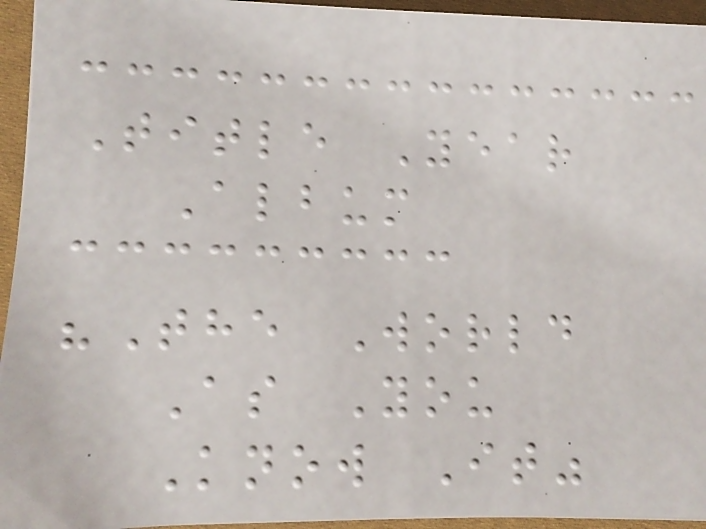Title Year
Album
"The World
As You
Know It"
